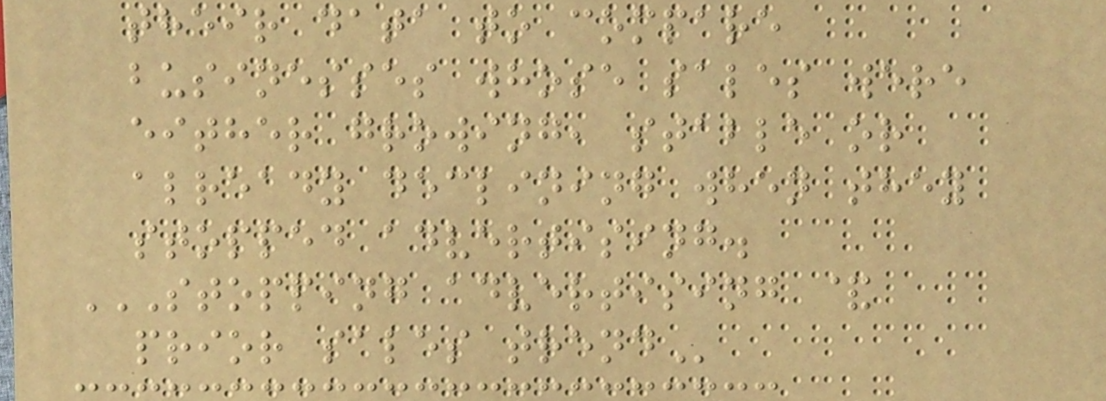their data to compare
businesses whose sales were
either growing, stable or
already declining when they
stopped advertising.
STOPPING ADVERTISING &
PRIOR SALES TREND
